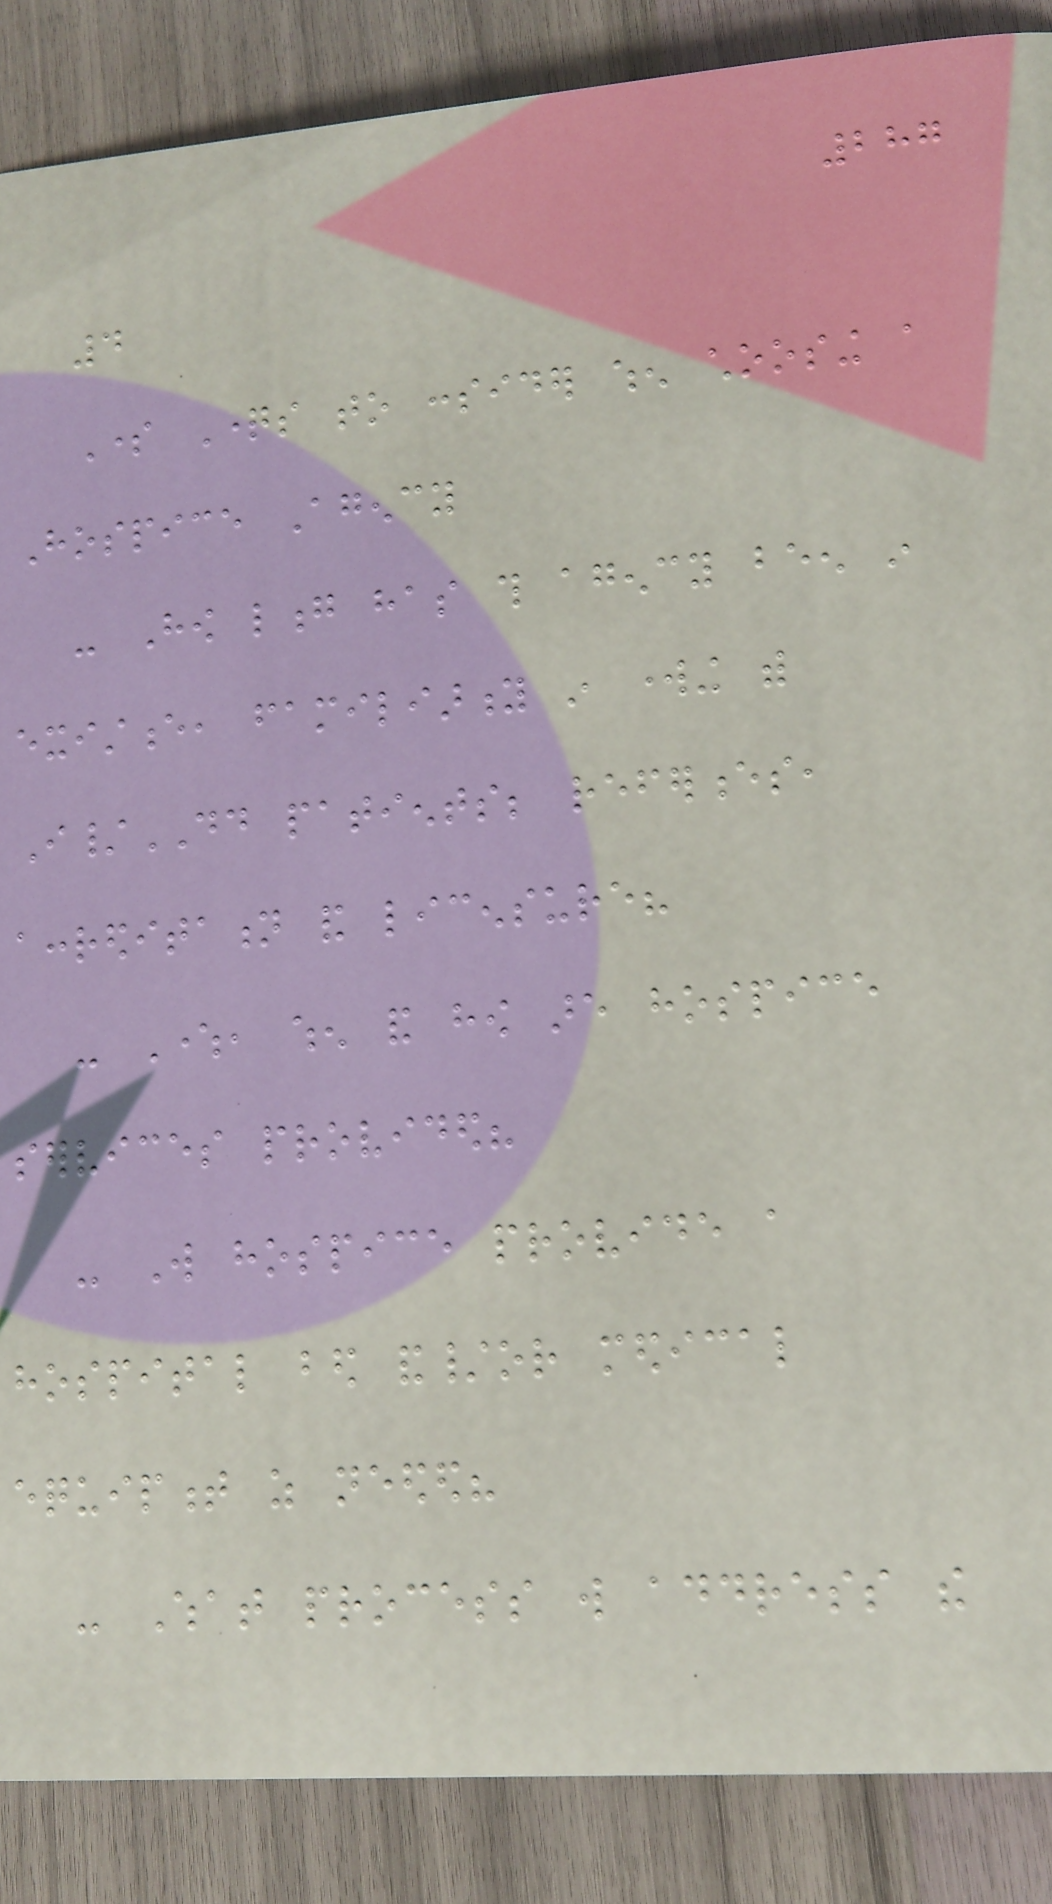287
4
Some Questions to consider when choosing a
Hospice Agency
- How long has this agency been in
existence, familiarity in working with
I/DD patients; references,
accreditation and licensure?
- Where, when and how are hospice
services provided?
- Will hospice provide a
hospital bed and/or medical
equipment as needed?
- What process will address the
